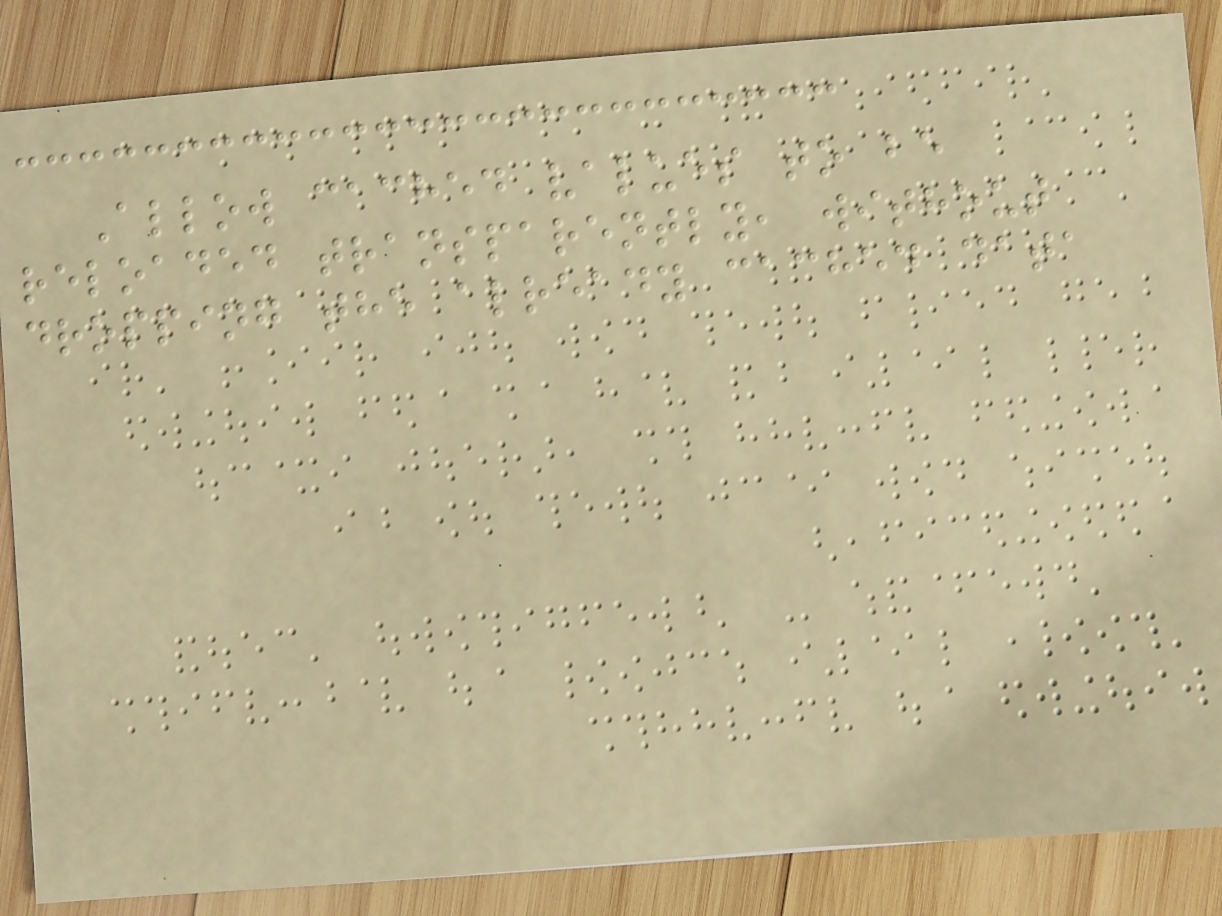Allow cached values to be
reloaded transparently, without
dropping the already cached data
